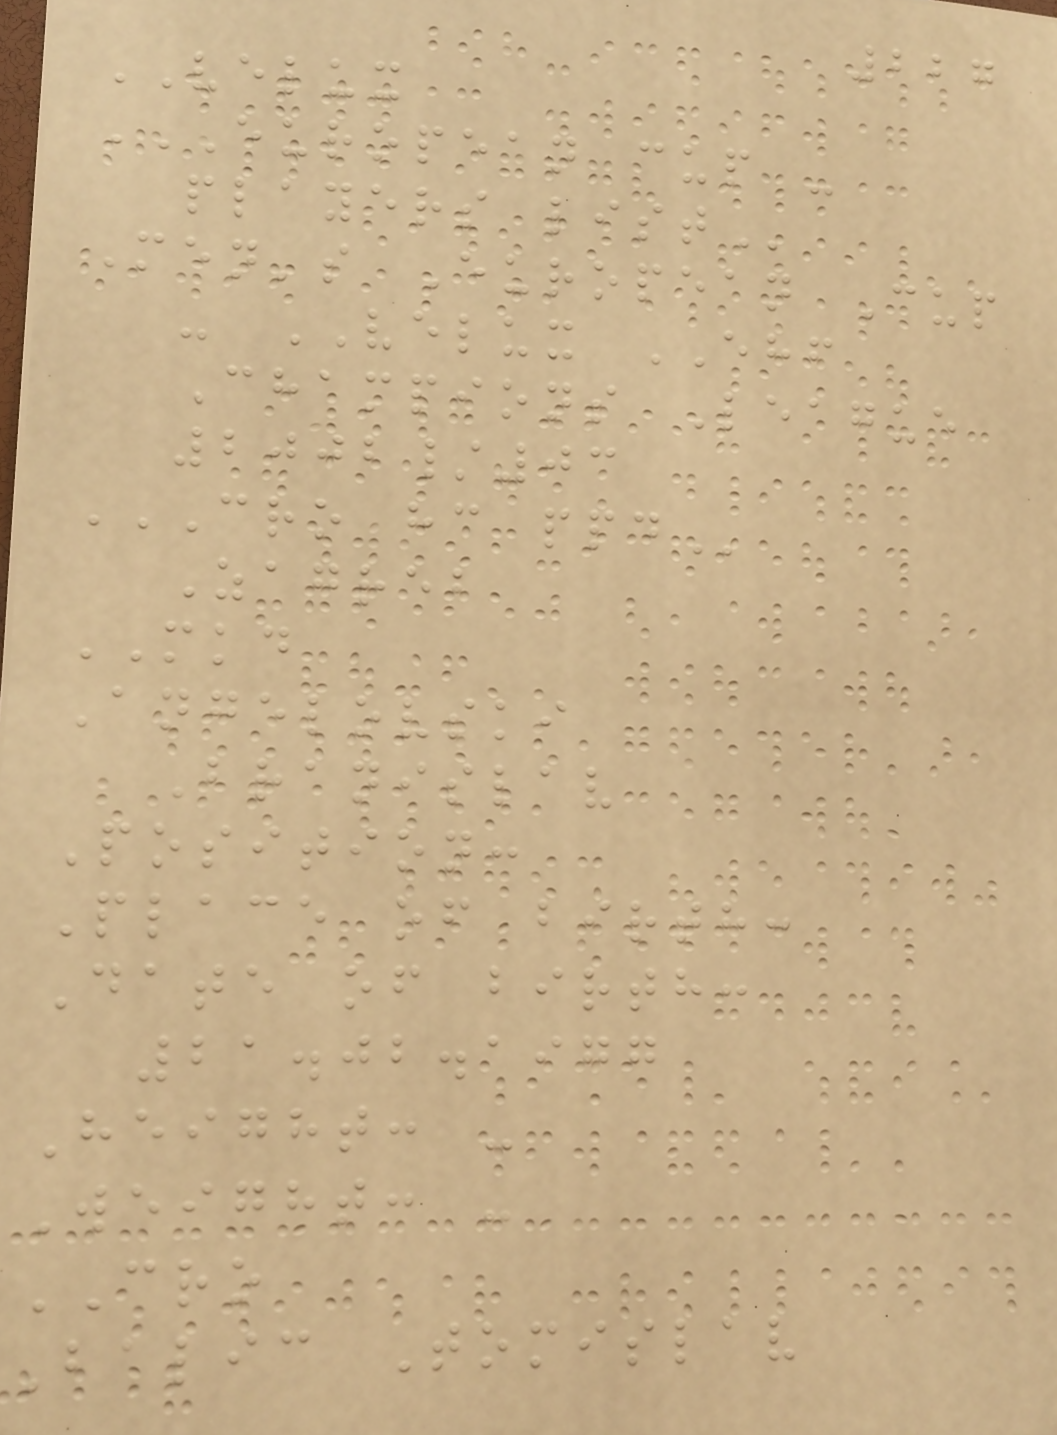227
VELUX
EUROPEAN CUP -
PLAYERS LIST
Men's European Cup
- VELUX EHF
Champions League
2002/03
CRO HC PPD
Zagreb
MKD
Angelovski
Branislav
Position:
Place of birth:
Date of birth:
21.02.1977
Height: -
Weight: -
CRO
Balic Tomislav
